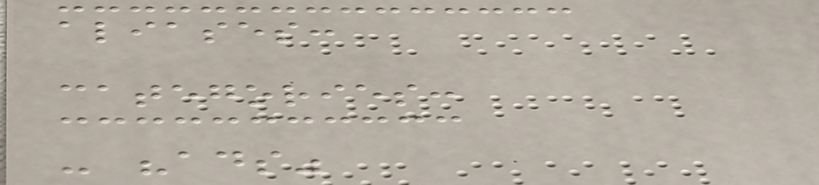aliases:
categories:
- "ads"
